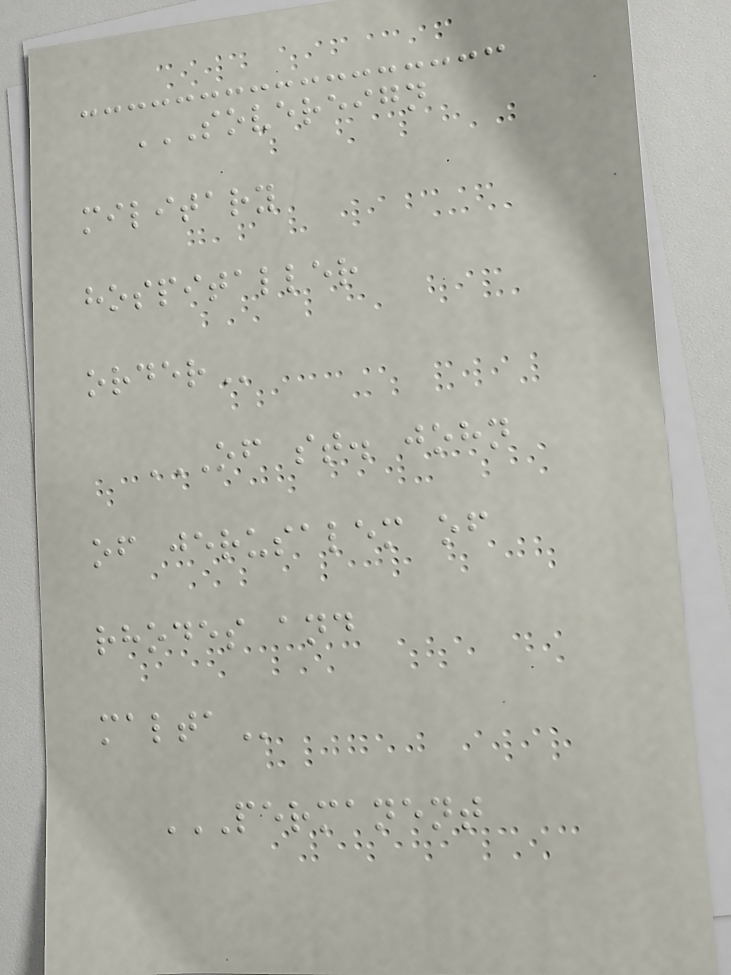SOVEREIGN
MILITARY
HOSPITALLER
ORDER
OF ST. JOHN
OF JERUSALEM OF
RHODES AND
MALTA
PERMANENT
